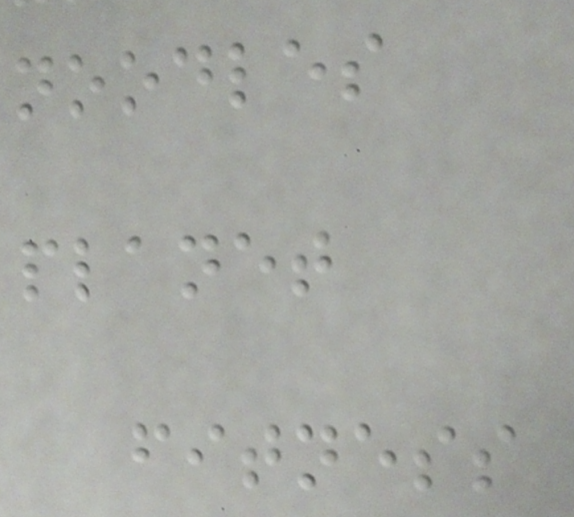noodles
planet
fitness
